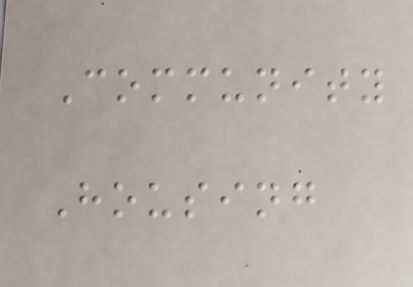Community
Housing
